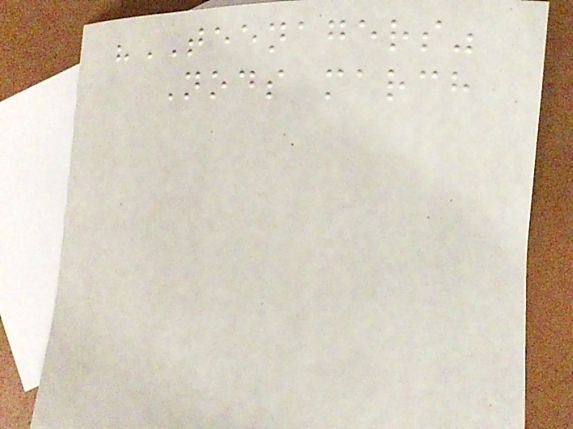"TEENAGERS"
Nods march
